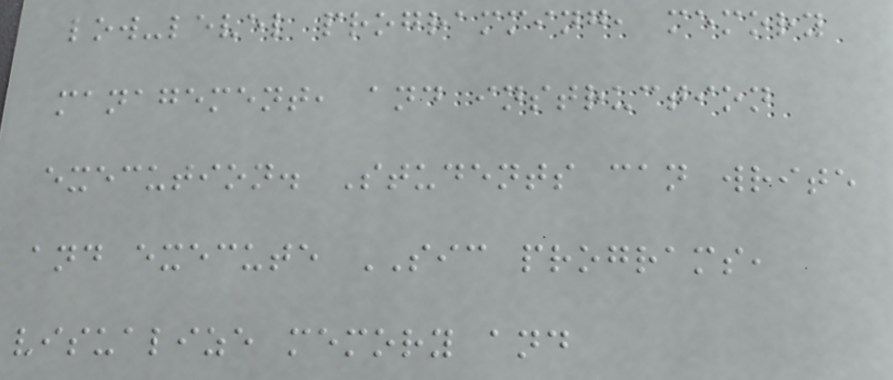low-level programming, memory
management, and instruction
execution. Students can write
and execute SIC programs,
visualize memory and
